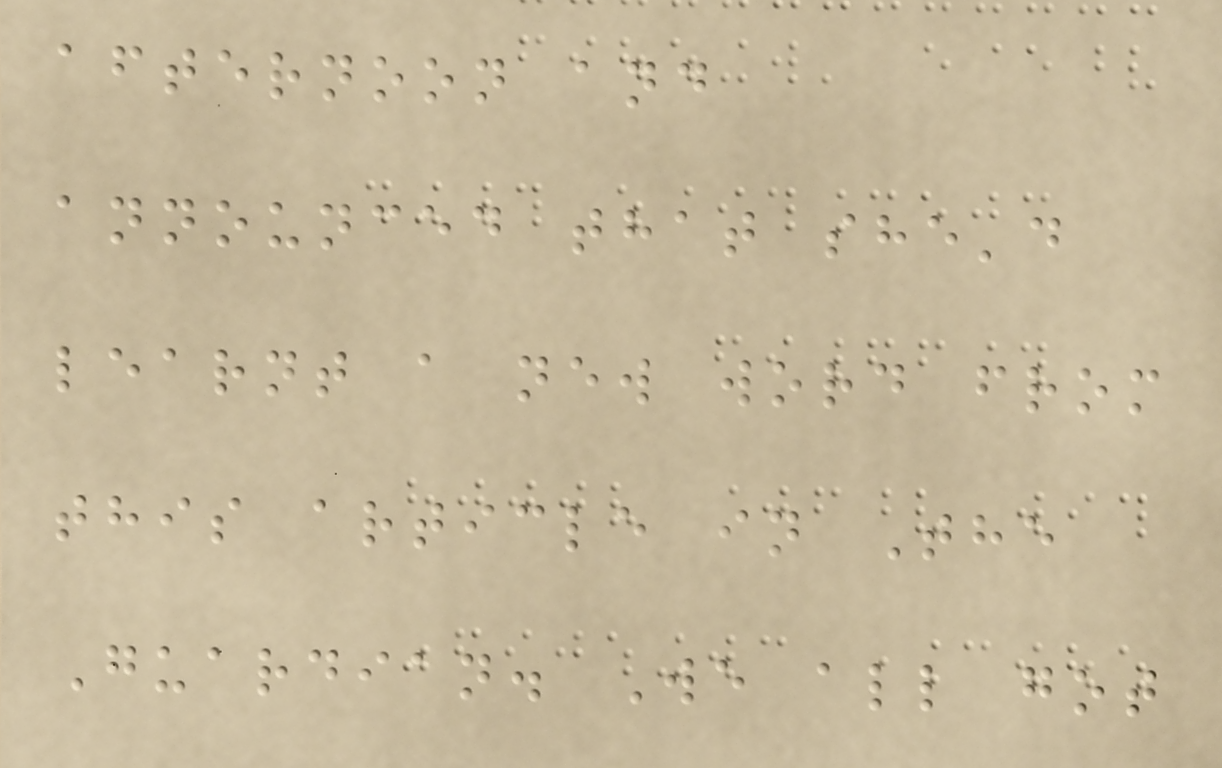afternoon and
announced that she'd
learnt a new word from
this article in The
Guardian. We all got
